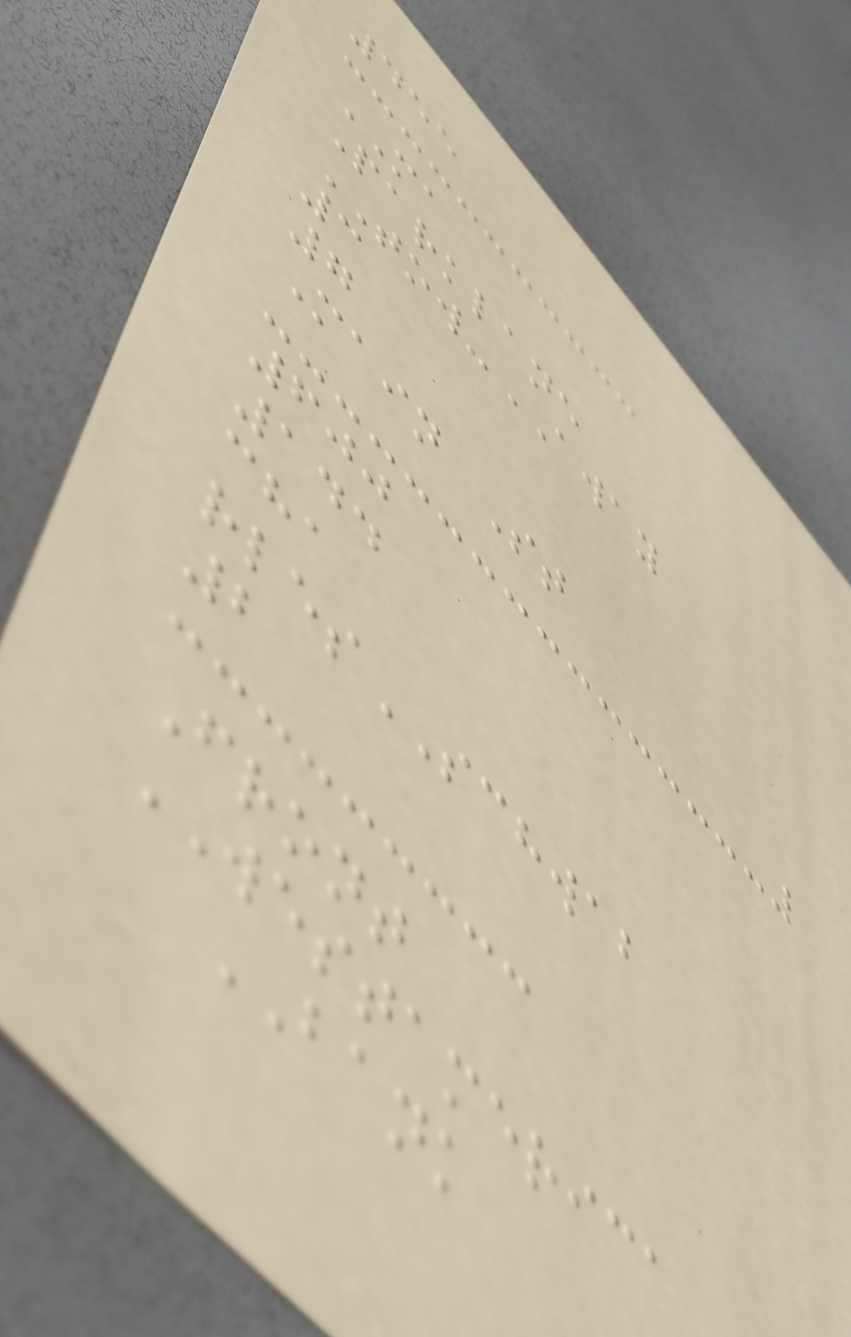455
MA
Parklane
TOW-AWAY
3
7
Main St
600
144
cha
rlesSCHWAB
2
Front
WESTAMERICA
BANK
